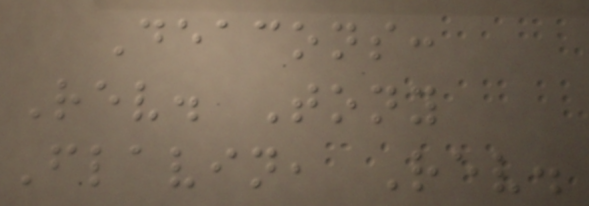Deacons:
Rev. Tony
Flavin, Rev.
